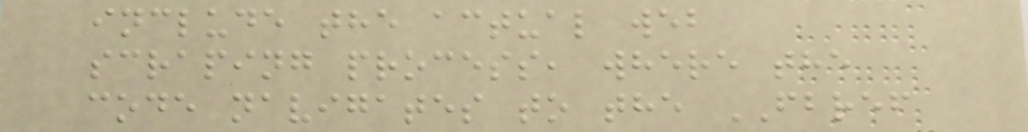include the actual web
scraping process, where the
code navigates to the FBREF
